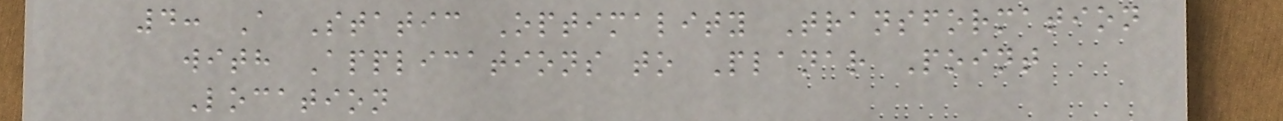4: A Static Optimality Transformation
with Applications to Planar Point
Location
